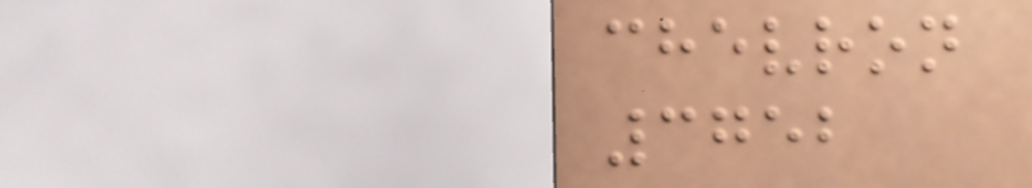chevron
3752
